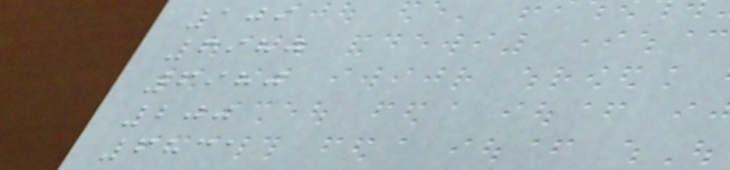109
6980
6980
200
6831
